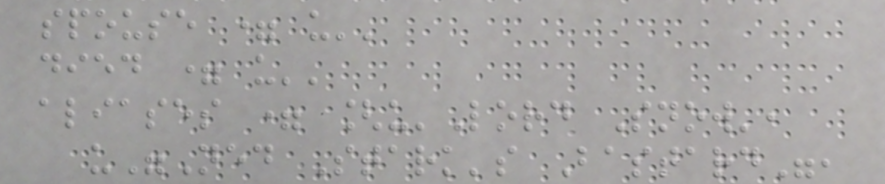spouse = u''
died = u''
aliases = [u'Lord Snow',
u"Ned Stark's Bastard",
